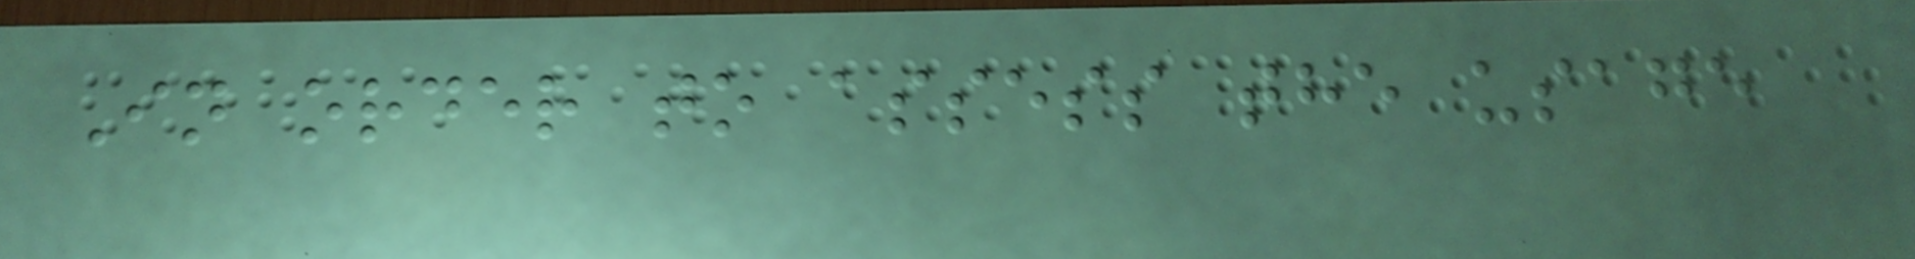In order to assess the usage
